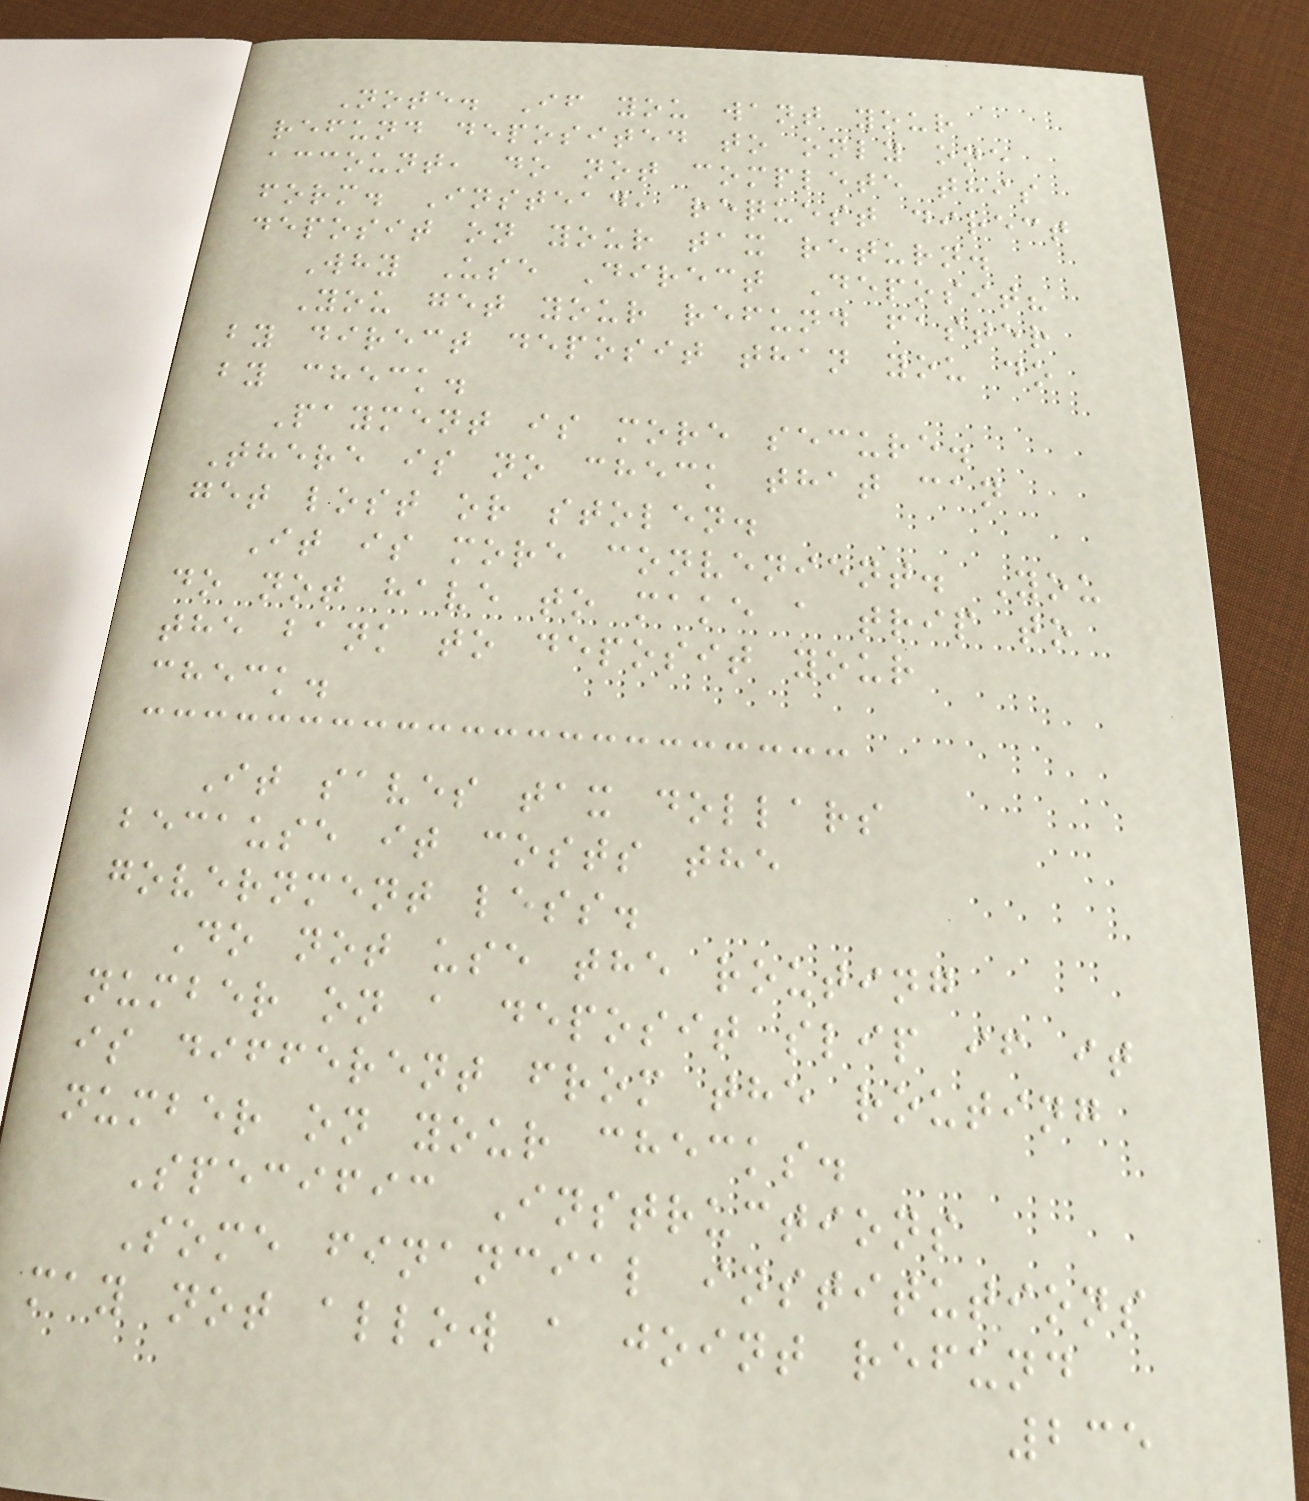Note. If you want your
refund deposited to only one
account, do not complete this
form. Instead, request direct
deposit on your tax return.
Why Use Direct Deposit?
You get your refund faster
by direct deposit than you do
by check.
Payment is more secure.
There is no check that can
get lost or stolen.
It is more convenient. You
do not have to make a trip to
the bank to deposit your
check.
It saves tax dollars
because it costs the
government less.
Do not use the routing
number on a deposit slip if it
is different from the routing
number on your checks.
Specific Instructions
Some financial institutions
may not allow a joint refund
235
